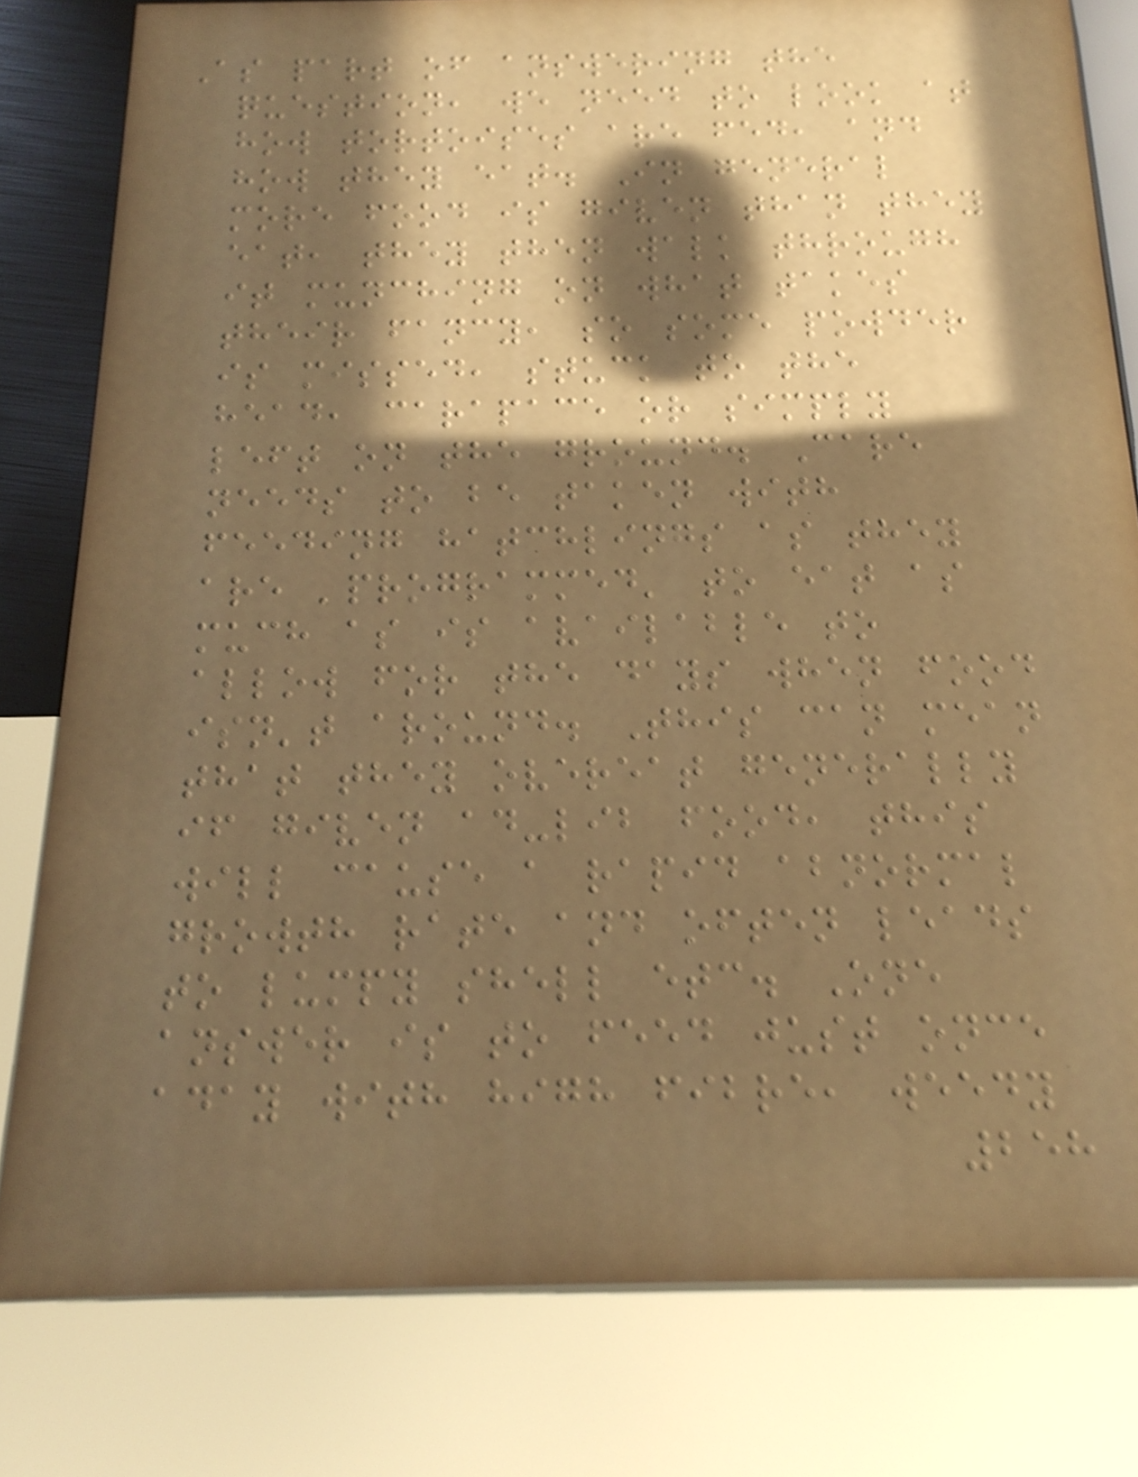As part of answering the
question, we need to look at
how tortoises are fed, and
how they eat. In general
more food is given than they
eat, they then walk through
it munching on what takes
their fancy, so some powder
is missed, stuck to the
head, carapace or simply
left on the ground. Care
needs to be taken with
feeding hatchlings as they
are 'programmed' to eat as
much as is available to
allow for the days when food
isn't around. This can mean
that they overeat generally
if given ad-lib food, this
will cause a rapid abnormal
growth rate and often leads
to lumpy shell etc. One
answer is to feed just once
aday with high fibre, weedy
258
